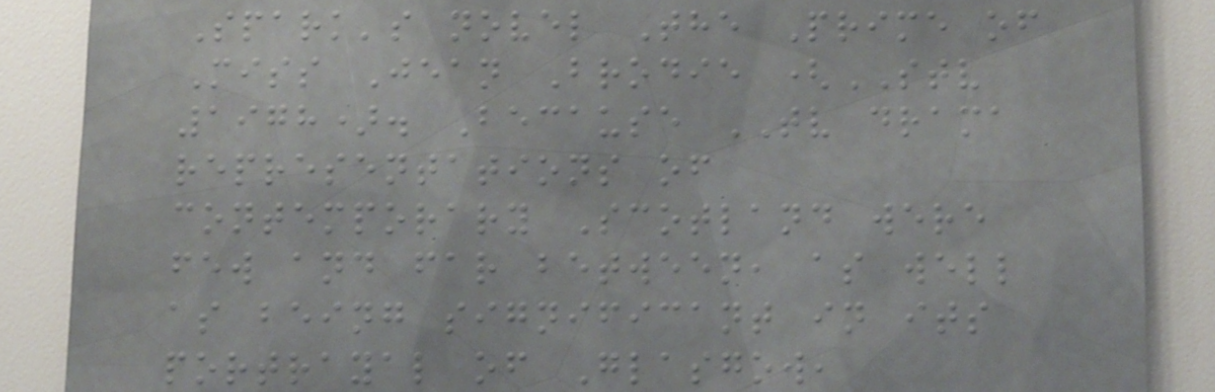Spark's novel The Prime of
Miss Jean Brodie (STV
1978). Because TV drama
representations of
contemporary Scotland were
few and far between, as well
as being significant in its
portrayal of Glasgow,
